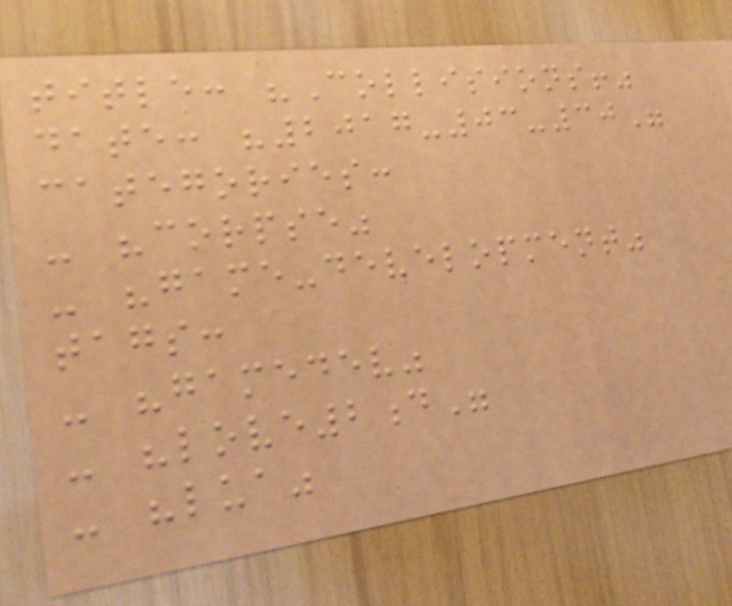title: "Collisions!"
date: "2017-03-30"
categories:
- "corpse"
- "game-development"
tags:
- "gamedev"
- "love2d"
- "lua"
